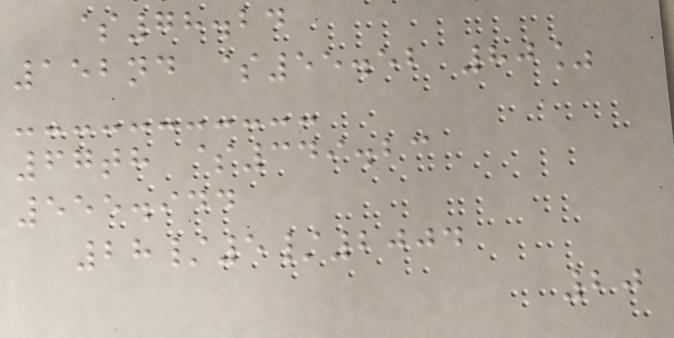$78.24
152nd $55.52 80%
67th $349.23
555.944
28/5/2004
20
